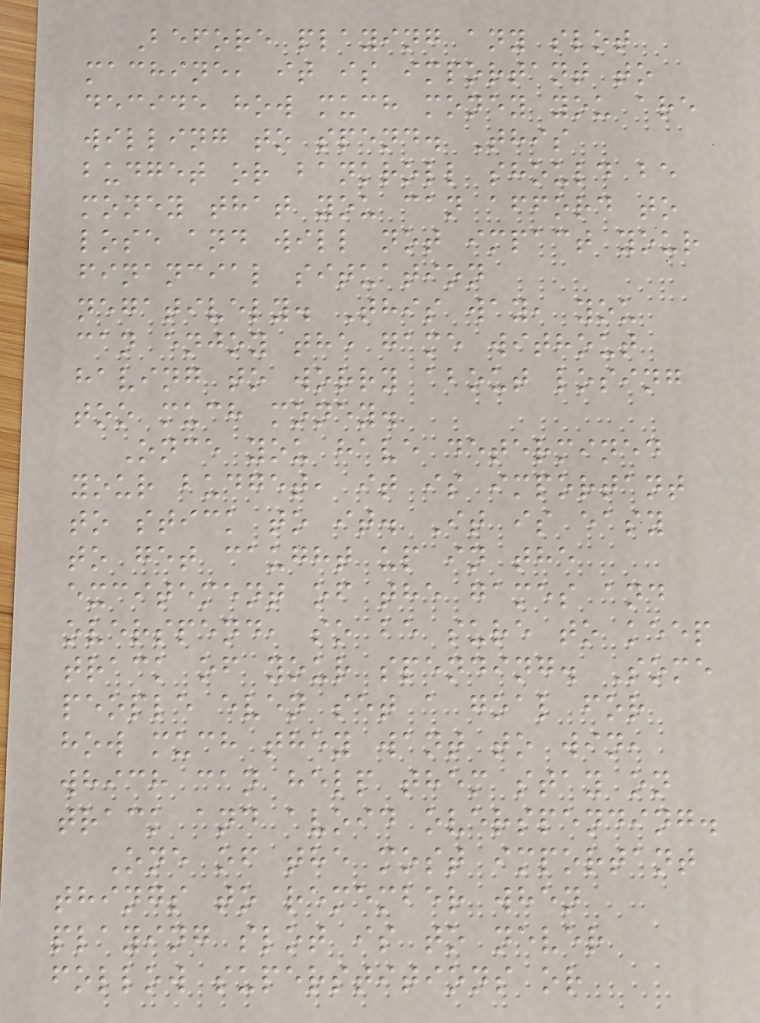Before playing any slot
machine, it is important to
decide how much money you are
willing to spend. This
budget or bankroll should be
money that you can afford to
lose and will not impact your
financial situation
negatively. This way, you
can enjoy the game without
having to worry about losing
too much money.
Once you have determined
your budget, it is important
to stick to it. It is easy
to get caught up in the
excitement of the games and
overspend, so be sure to keep
track of your spending. Some
people even set a goal for
how much they want to win,
which can help them stay on
track and avoid overspending.
One of the most important
things to remember when
playing slot is to never
follow superstitions or
